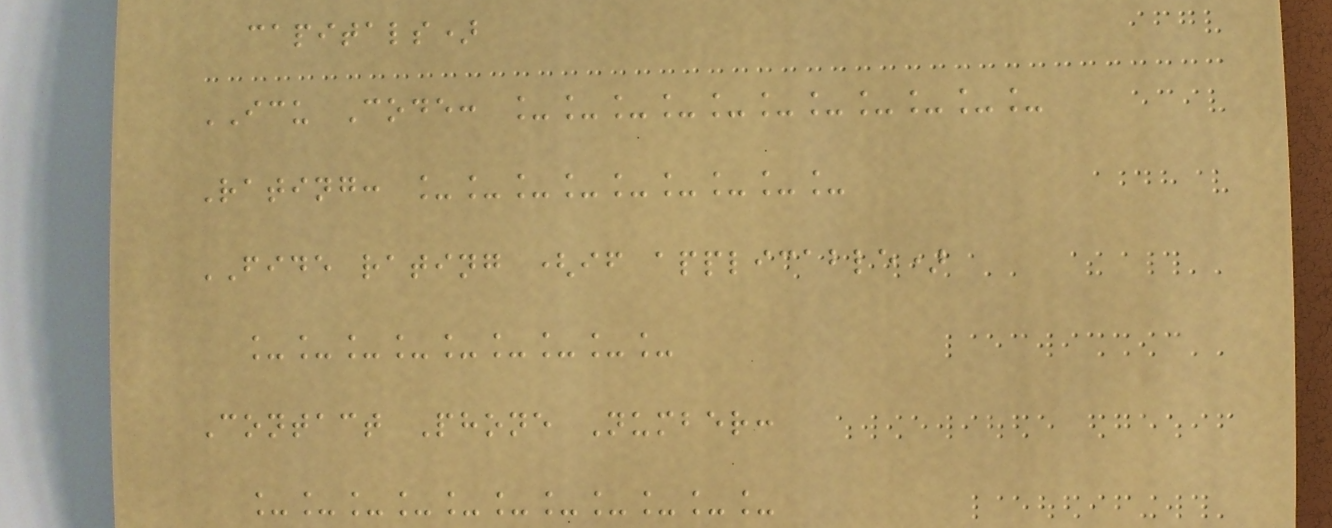capitals)
ICU Code: ___________
Rating: _________
FIDE rating (if applicable)
_________
Contact Phone Number:
___________
